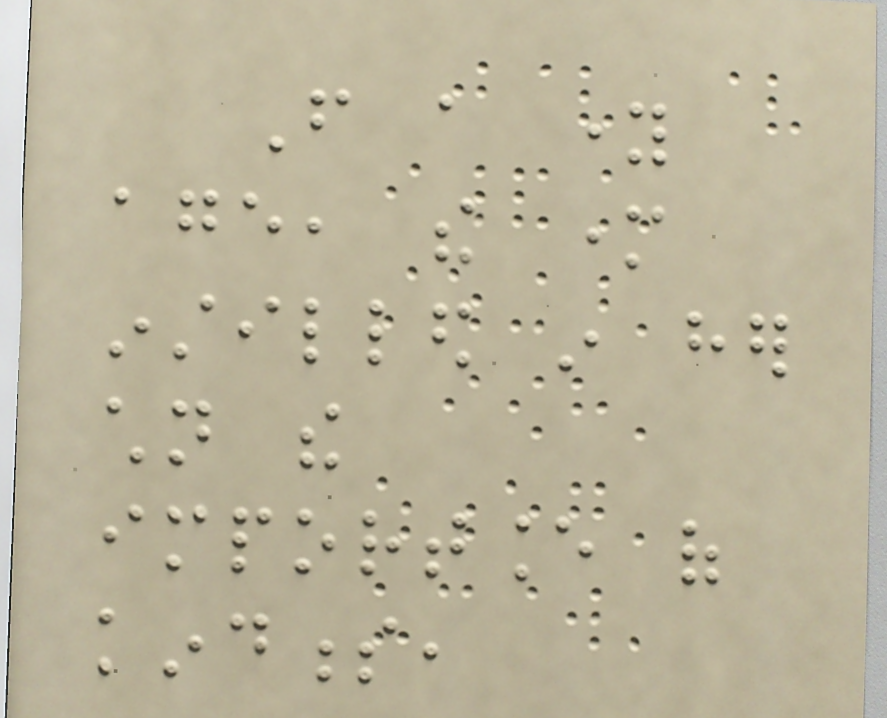From a young
age, the mother
instilled in her
children the
importance of
kindness,
